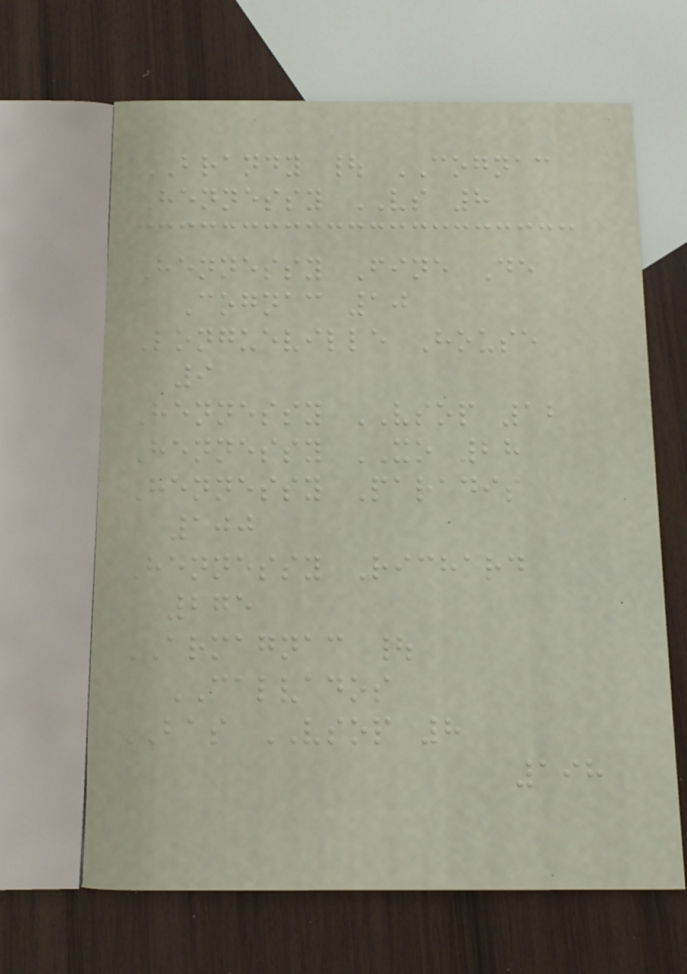BRANDY | COGNAC
Hennessy VS 8
Hennessy Fine De
Cognac 10
Longueville House
9
Hennessy VSOP 12
Hennessy XO 28
Hennessy Paradis
100
Hennessy Richard
275
ARMAGNAC |
CALVADOS
BAS VSOP 8
198
